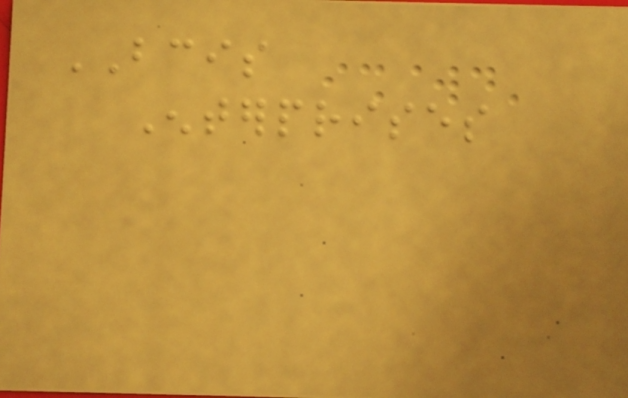BCIS
Enterprises
